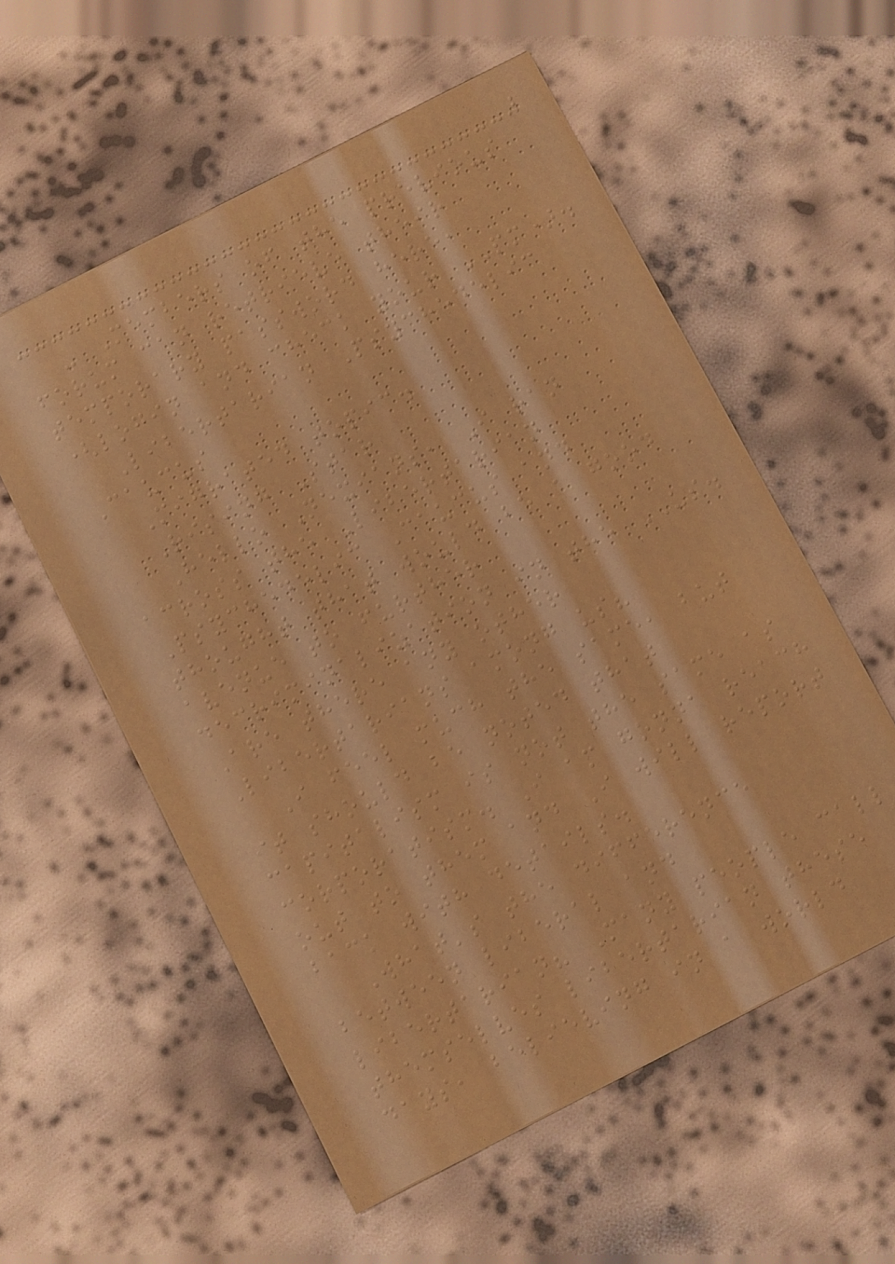- Members of the previous
forum can retrieve their
temporary password here,
(login and check your PM).
Libertarian Psychedelic
Caucus
Migrated topic.
Rising Star
Hello Nexians, I ran
across the Libertarian
Psychedelic Caucus and
thought that would be a good
avenue to further
decriminalization in the US.
Are there any other
Libertarians among us?
I feel much the same, but
it should be noted that
capitalism is not the same as
corporatism. I am gonna reach
out to them and I will report
back with details.
What's the difference
between liberal and
libertarian? Many people call
themselves libertarian these
days, believing in a world
